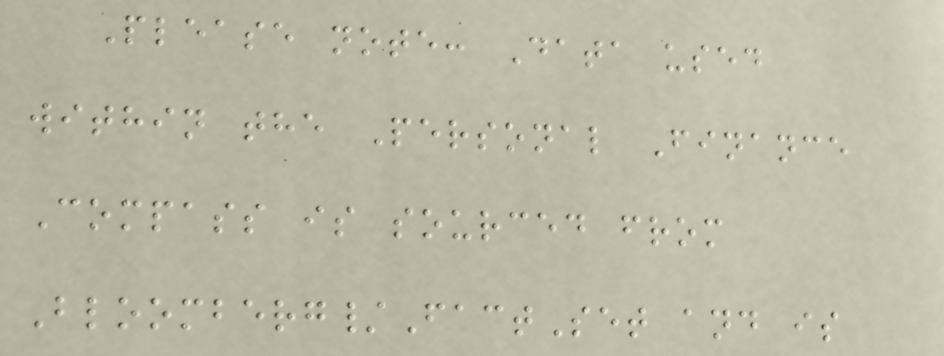Please note: Data used
within the Personal Finance
Compass is sourced from
Bloomberg/FactSet and is
